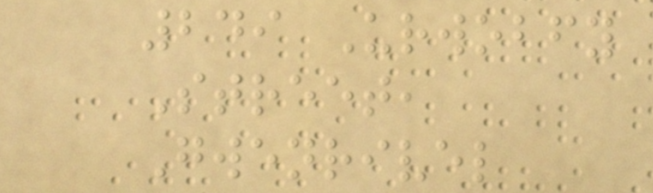249 Urwobfy
Street,
Gwenrivel
